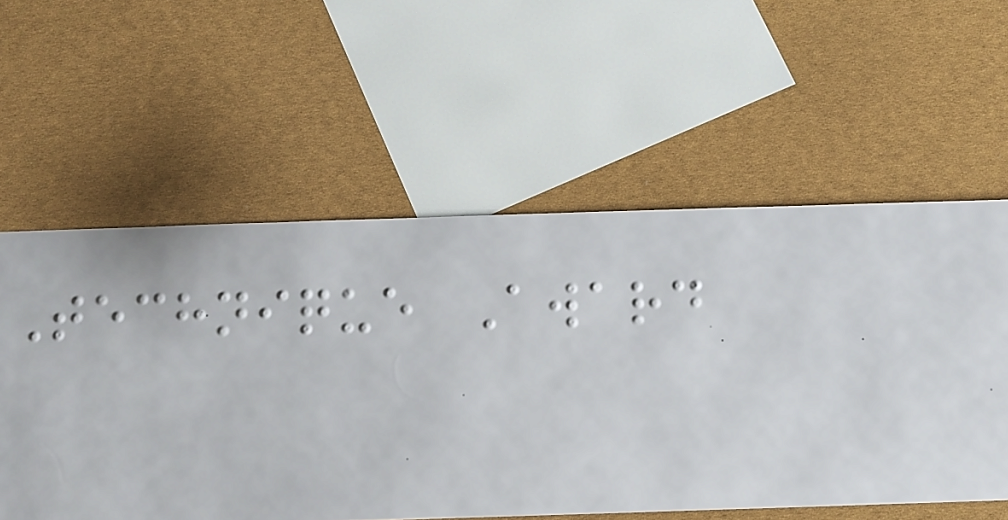Technique Award
